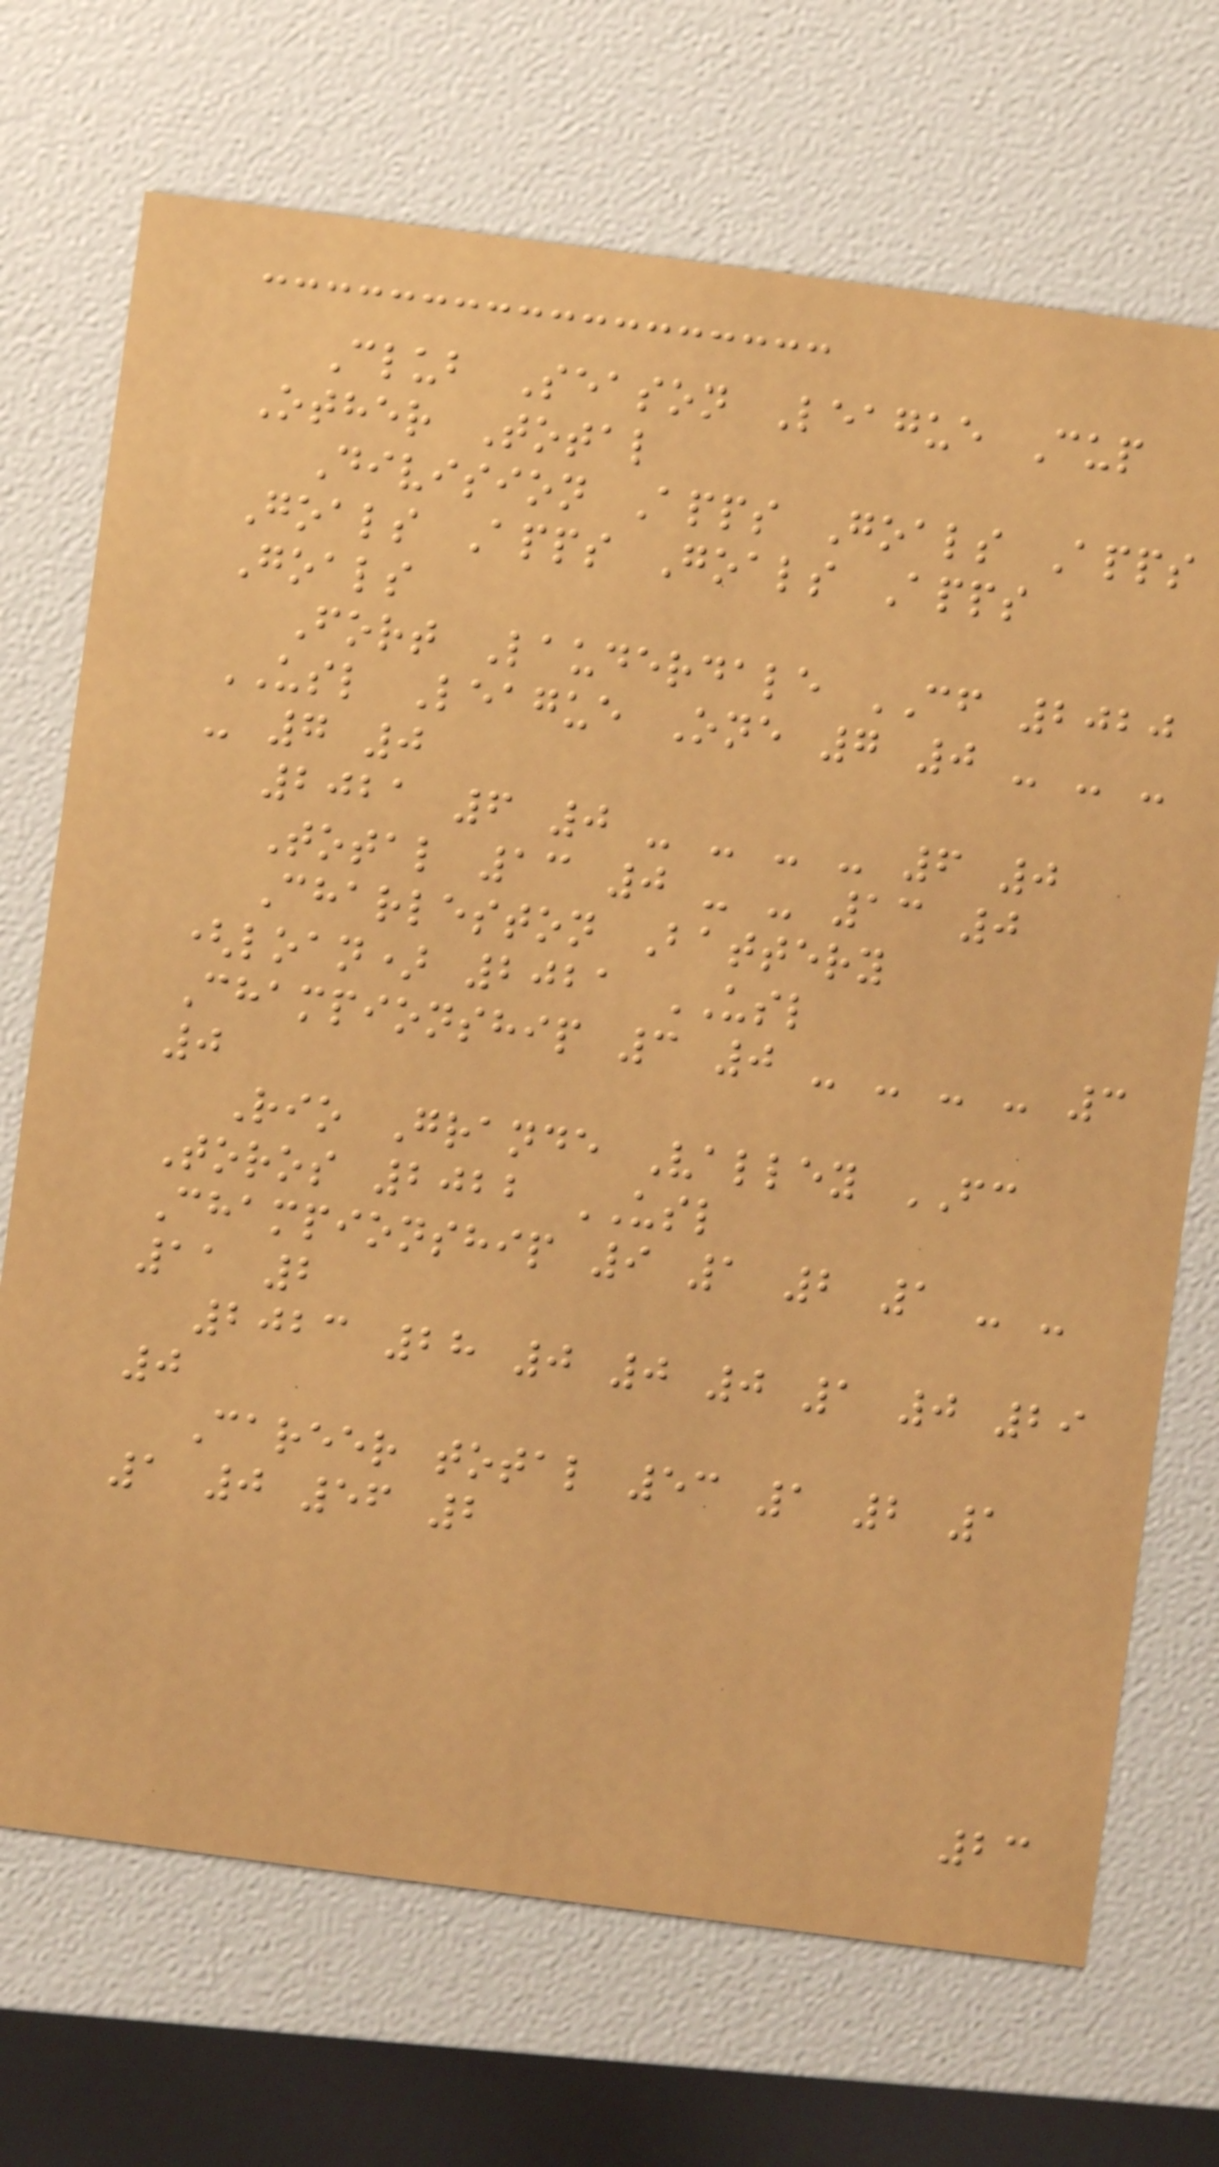Club Season League Cup
Other Total
Division Apps Goals Apps
Goals Apps Goals Apps
Goals
Fort Lauderdale CF 2020
USL League One 7 0 - - -
- 7 0
2021 6 0 - - - - 6 0
Total 13 0 - - 13 0
Charleston Battery
(loan) 2021 USL
Championship 3 0 - - - - 3
0
Rio Grande Valley FC
Toros 2022 USL
Championship 9 1 2 1 - -
11 2
2023 28 0 0 0 1 0 29
0
Career total 53 1 2 1
1 0 56 2
23
